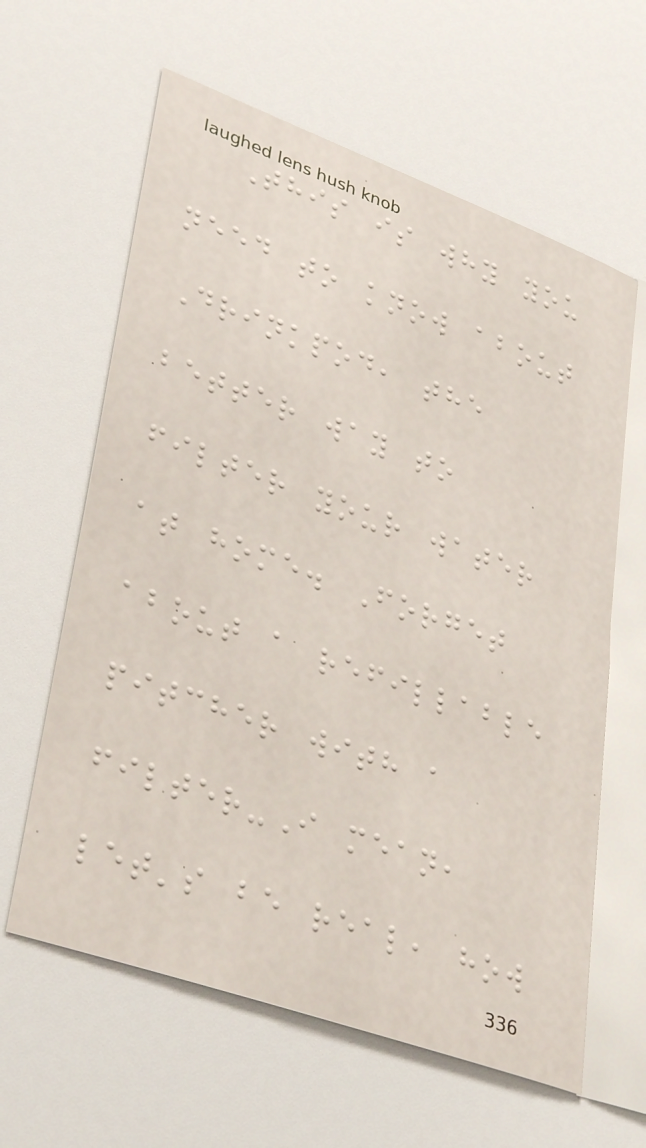This is why you
need to know about
Drinkpod, the
better way to
filter your water
at home. Forget
about a refillable
pitcher with a
filter-I mean,
let's be real, how
